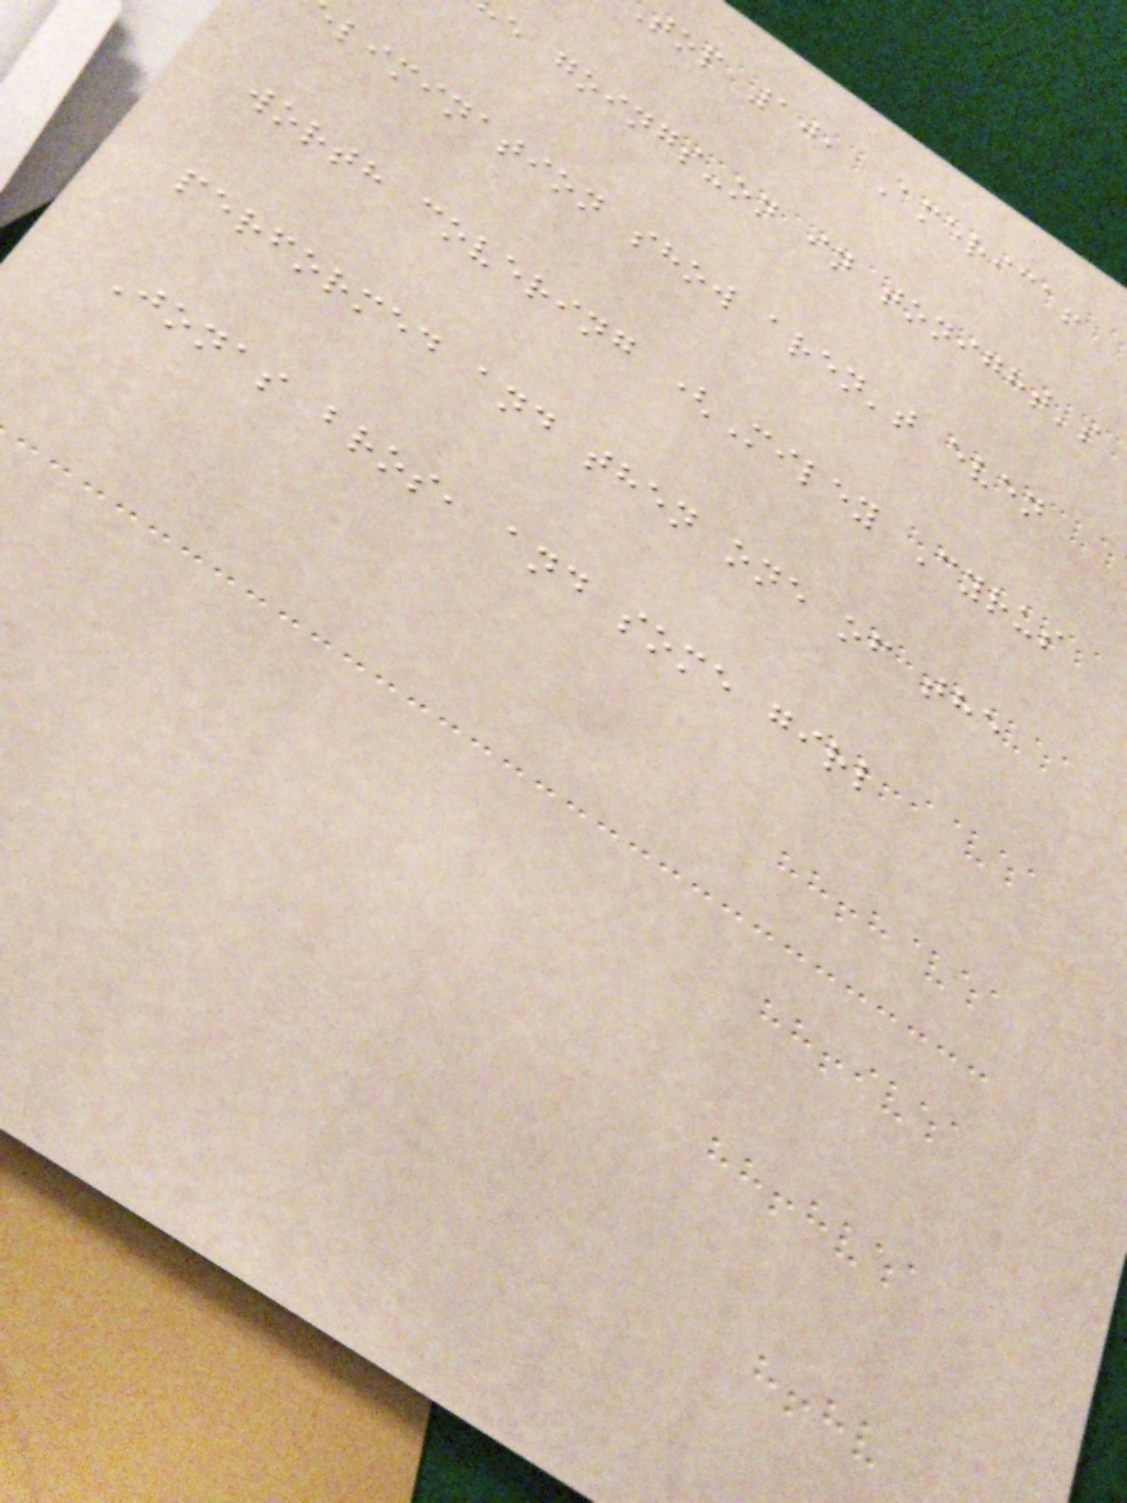top 10, America!
e goings-on in tonight's
limination show aren't even
worth covering (Miley Cyrus
performed and then one of the
Jonas bros, and some girl
